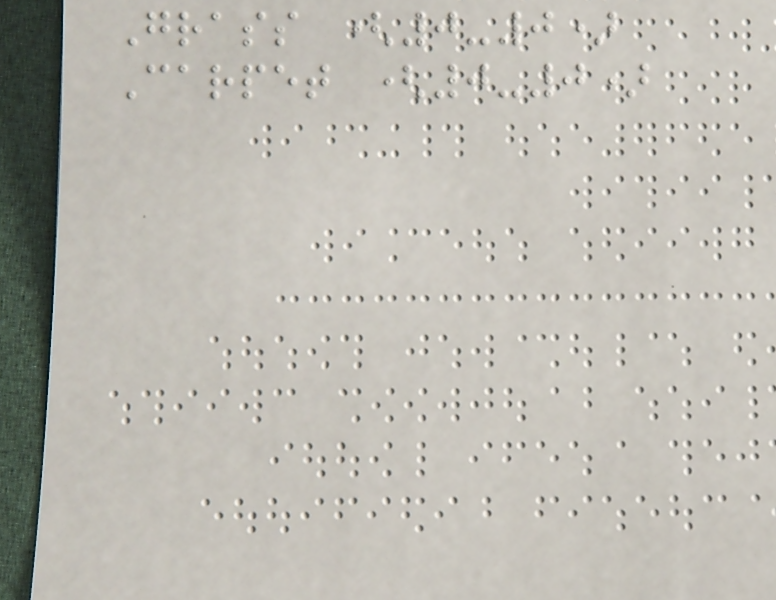Grass (0-0)
Carpet (0-0)
